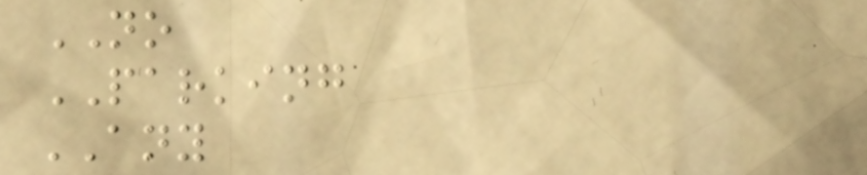NO
PARKING
ANY
